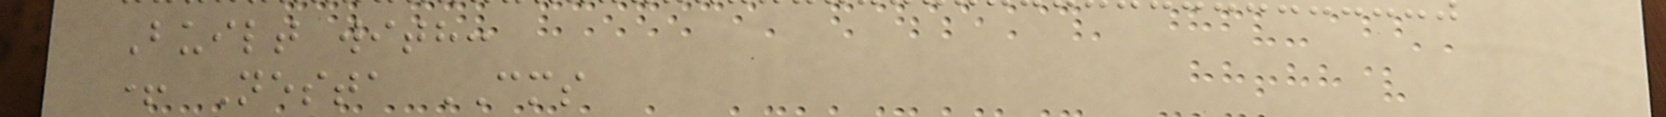Built with:
+ Nesta CMS
